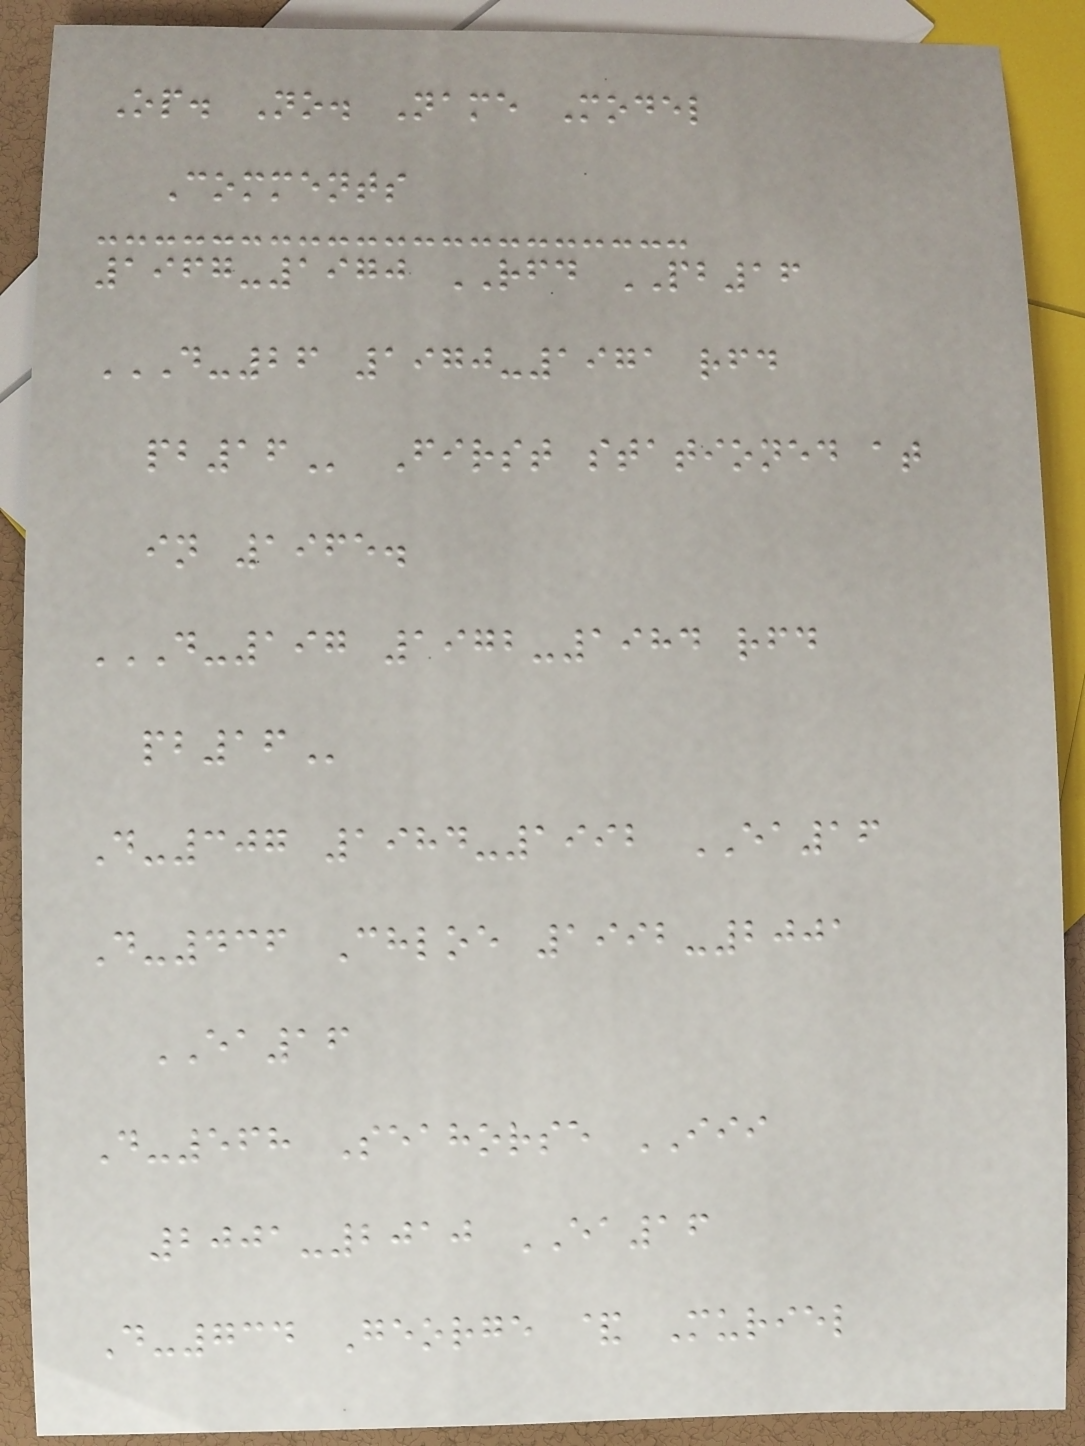Op. No. Name Model
Comments
1967-1970 RFD PB16
D-26 1970-1971 RFD
PB16 First stationed at
in 1965.
D-197 1972-1984 RFD
PB16
D-307 1984-1992 EA16
D-436 Chloe 1992-2001
EA16
D-568 Seahorse III
2001-2010 EA16
D-734 George & Muriel
